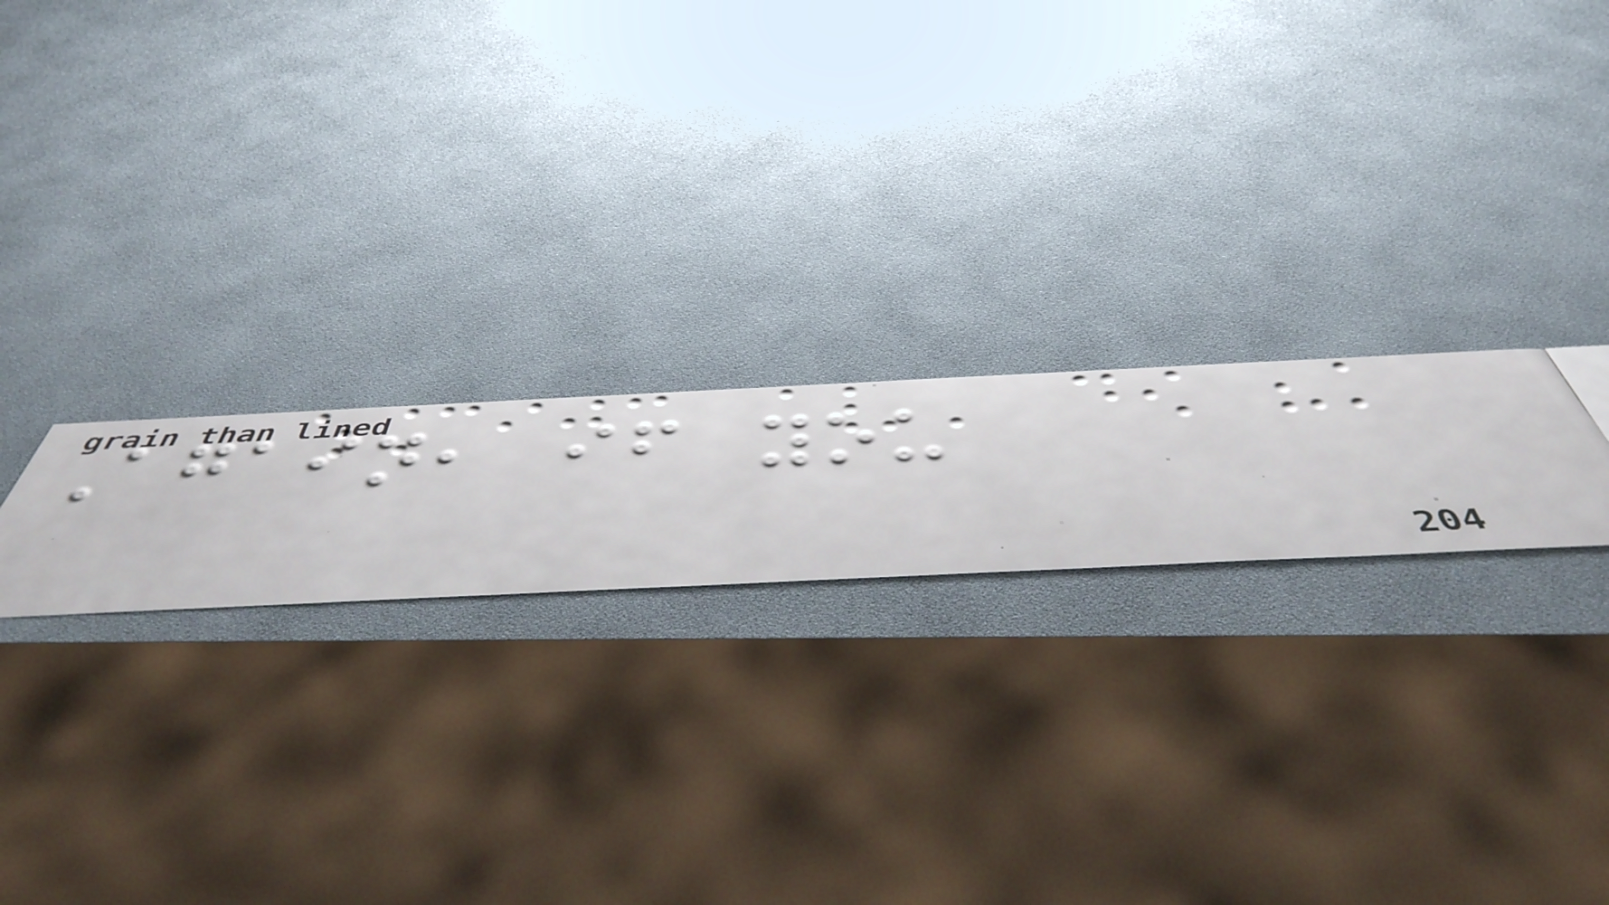Again, if you
